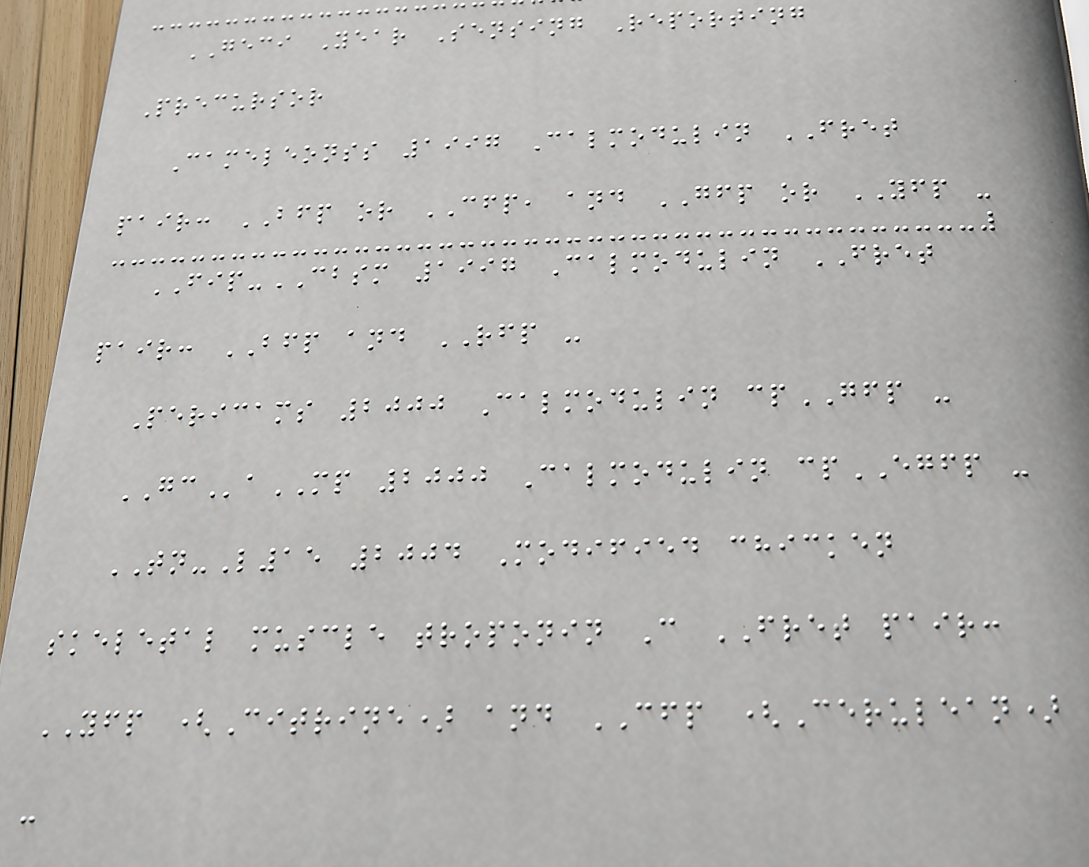GECI Year Sensing Reporting
Precursor
Cameleonss 1997 Calmodulin FRET
pair: BFP or CFP, and GFP or YFP -
FIP-CBSM 1997 Calmodulin FRET
pair: BFP and RFP -
Pericams 2000 Calmodulin cpGFP -
GCaMP 2000 Calmodulin cpEGFP -
TN-L15 2004 Modified chicken
skeletal muscle troponin C FRET pair:
YFP (Citrine) and CFP (Cerulean)
-
